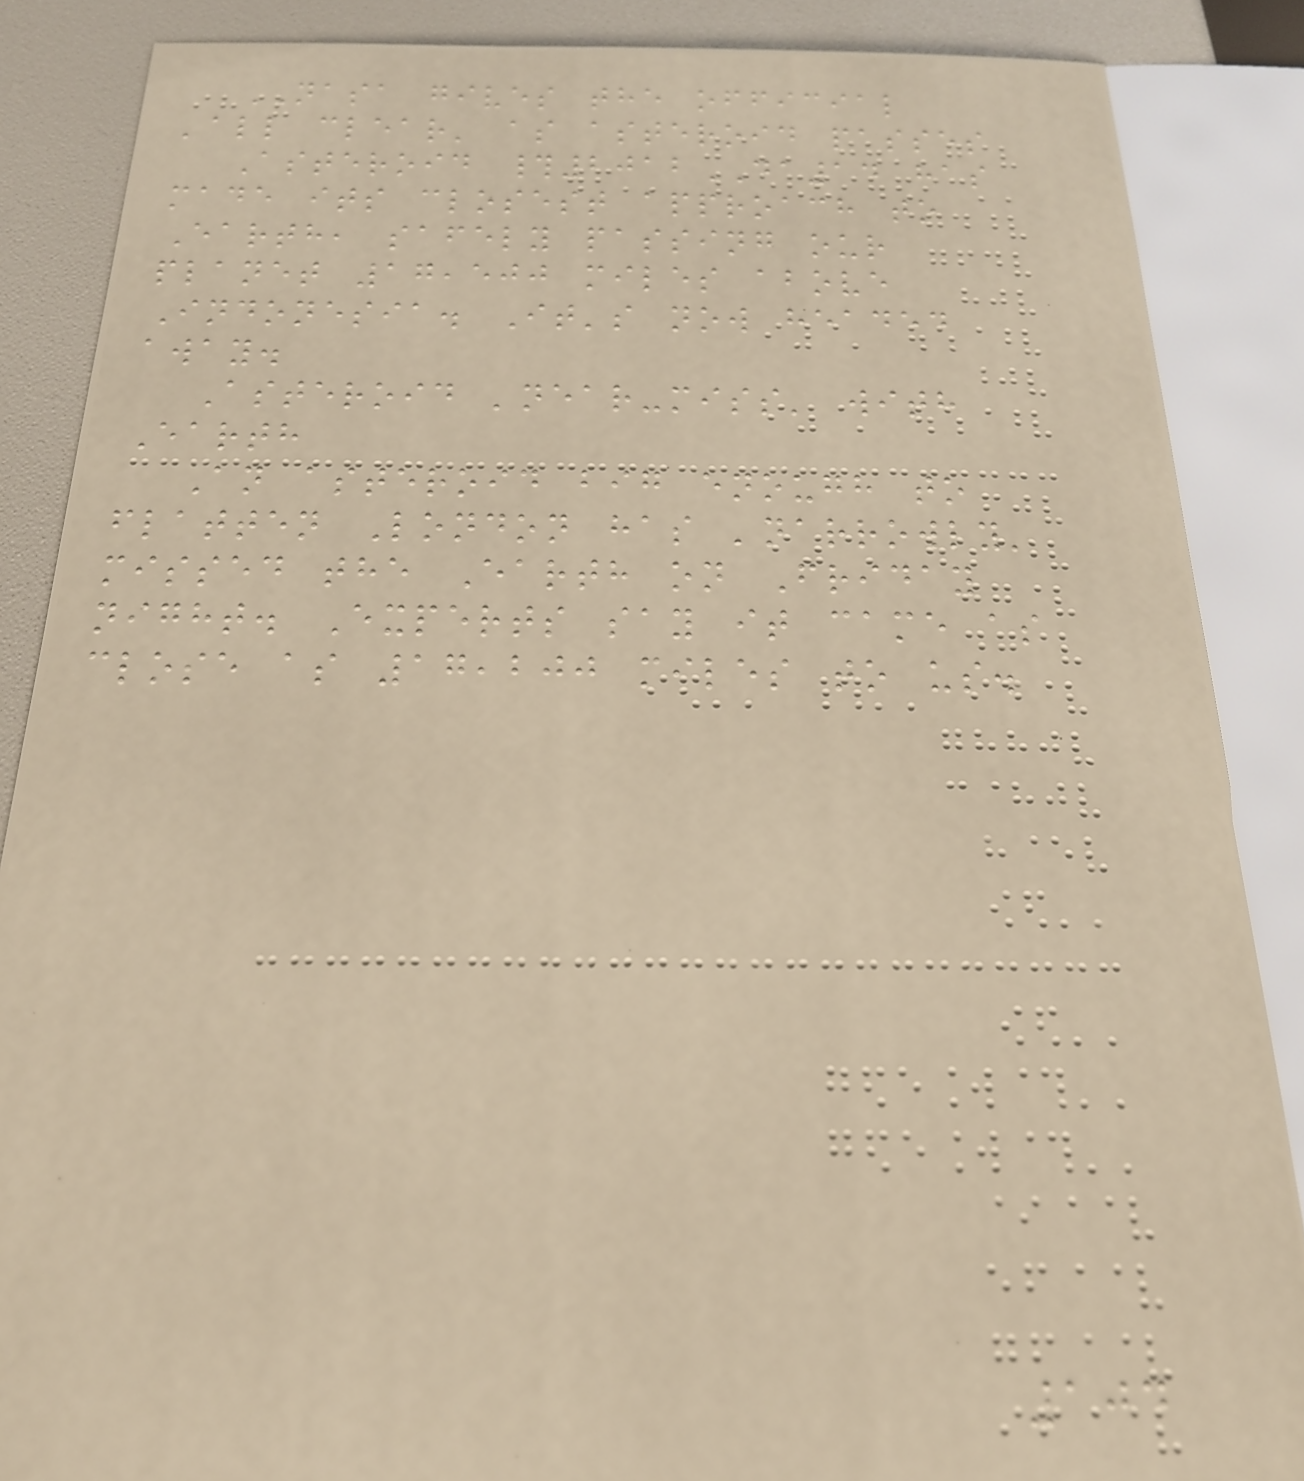NASA gives the official
'all clear' as asteroid passes
Asteroid #2012DA14 has
made its closest approach to
Earth, safely passing our
planet 17,500 miles above
Indonesia. It's now headed
away.
Asteroid 'near-miss' with
Earth
An asteroid big enough to
flatten London has 'narrowly'
missed the Earth on Friday
night. Experts say it came as
close as 17,200 miles to us.
104
